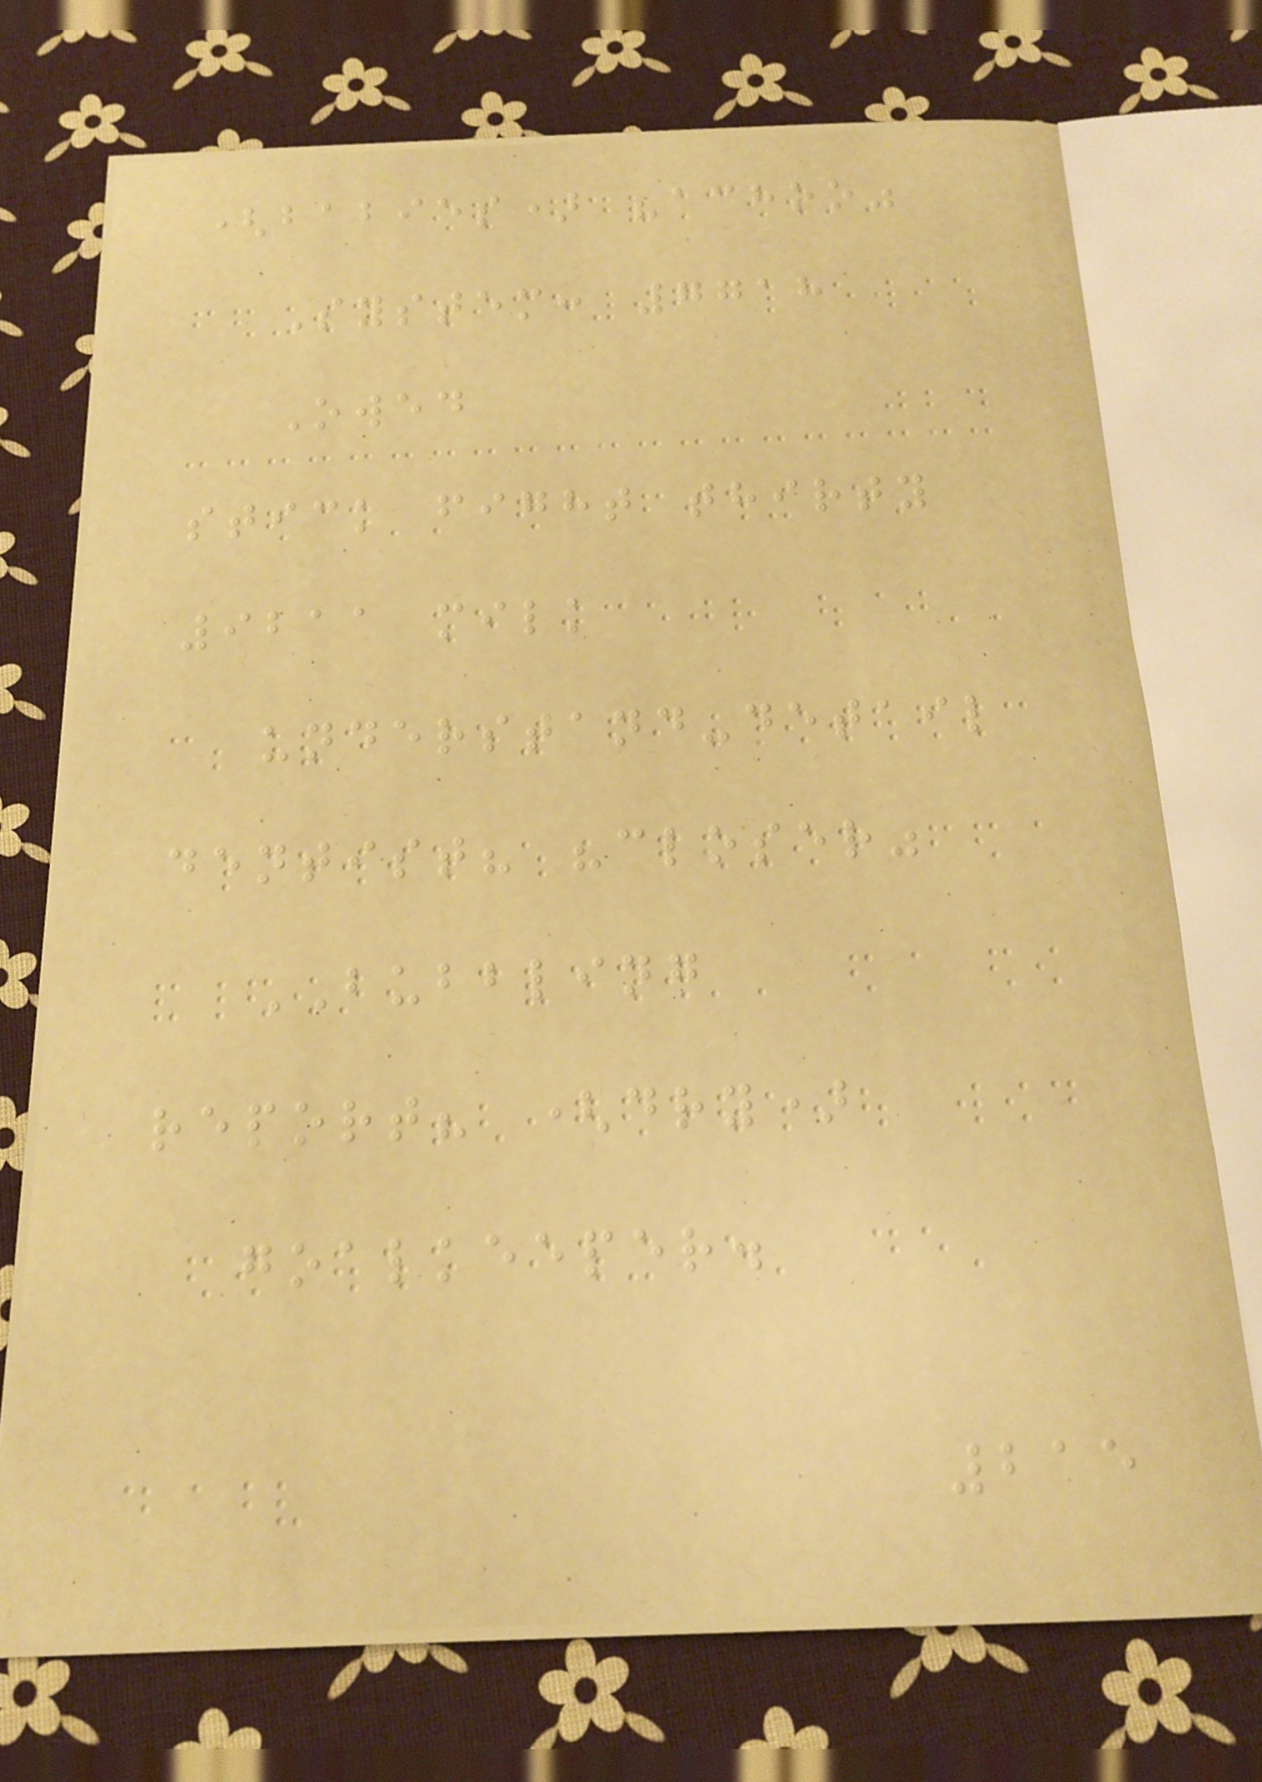(babies) "achoo"
System: 7718
Owed
stick fight thirty
9211 milk
understand-detail
dentist? "closer"
BUBBLING
report? (dry)
goalkeeper.
215
